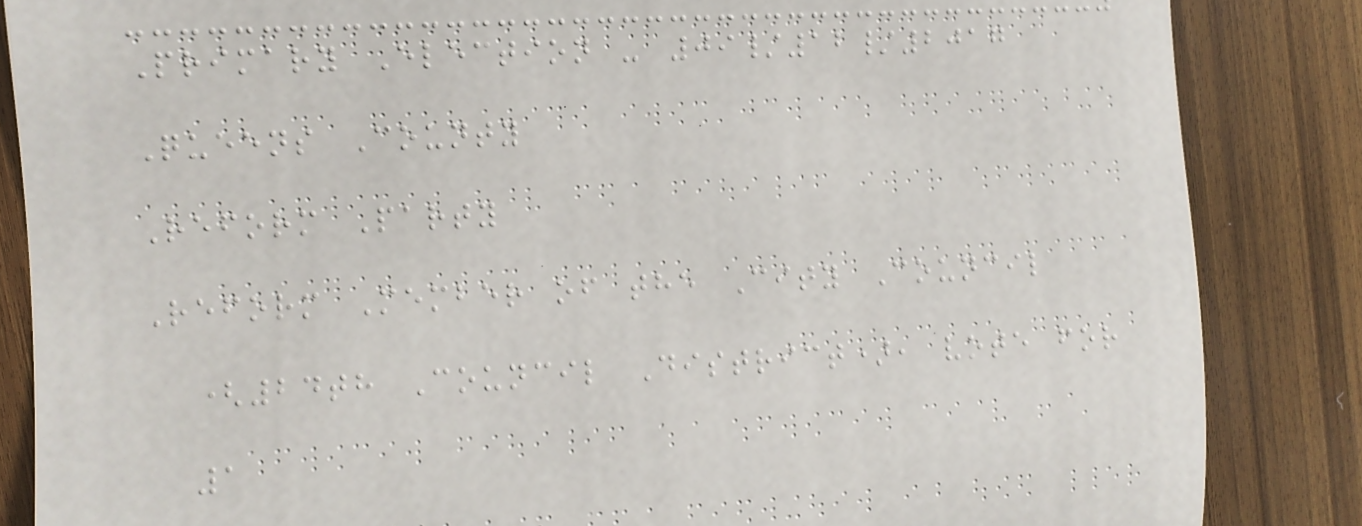Primary Election - 09/12/2017
Queens County
Reform Party
Reform Member of the City Council
(24th Council District), vote for
1
